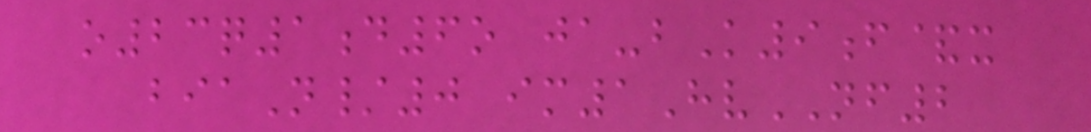o23q1d6o ja-bK9f&x
biaN/0 im1HvNF2
